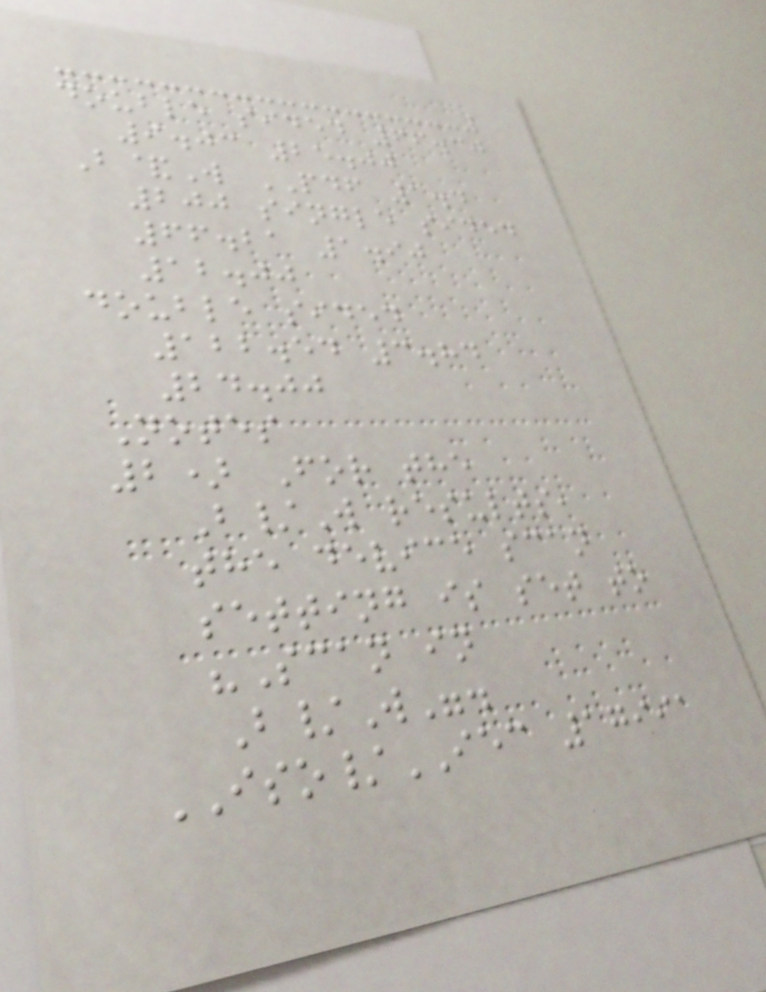double sided 66.30
9.03 25.00
B&W PDF 1.4
200 single sided
66.21 1.90
12.00
double sided
122.54 3.84
24.00
Notes
2) For the
B/W results,
the device scan
setting is set to
"Scan in
B/W".
ISO/IEC 17991
